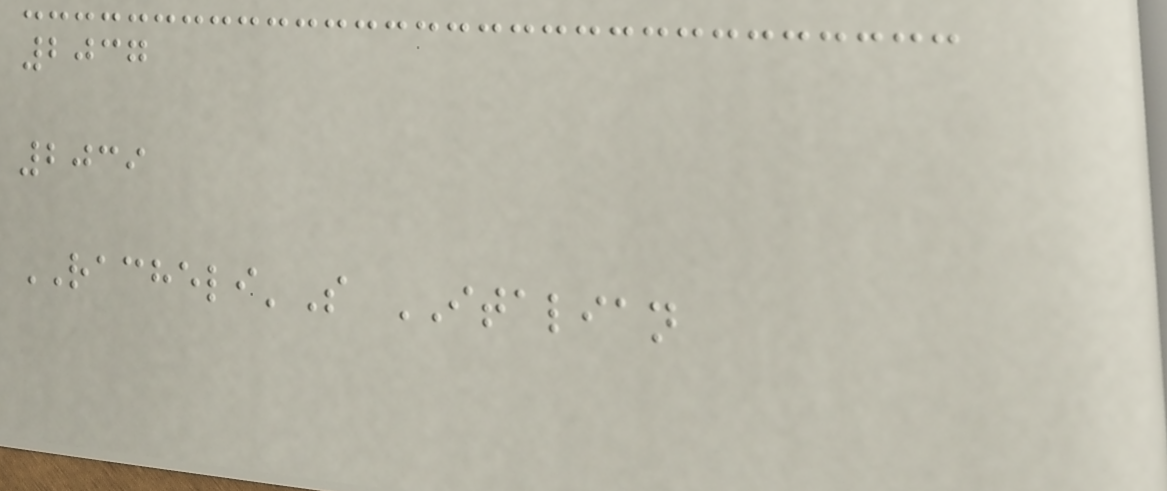2037
2039
RACHELI'S ITALIAN
